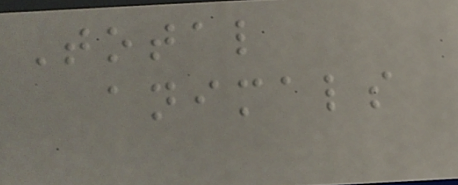Total
animals
